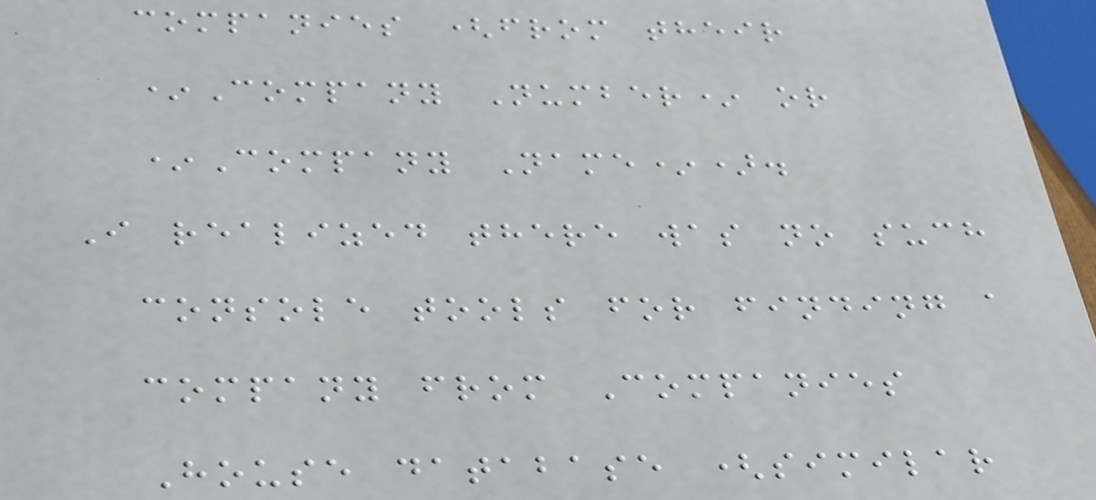companies (from their
*Company Number* or
*Company Name*).
I realized there was no such
console tools for finding a
company from Companies
House database (similar
